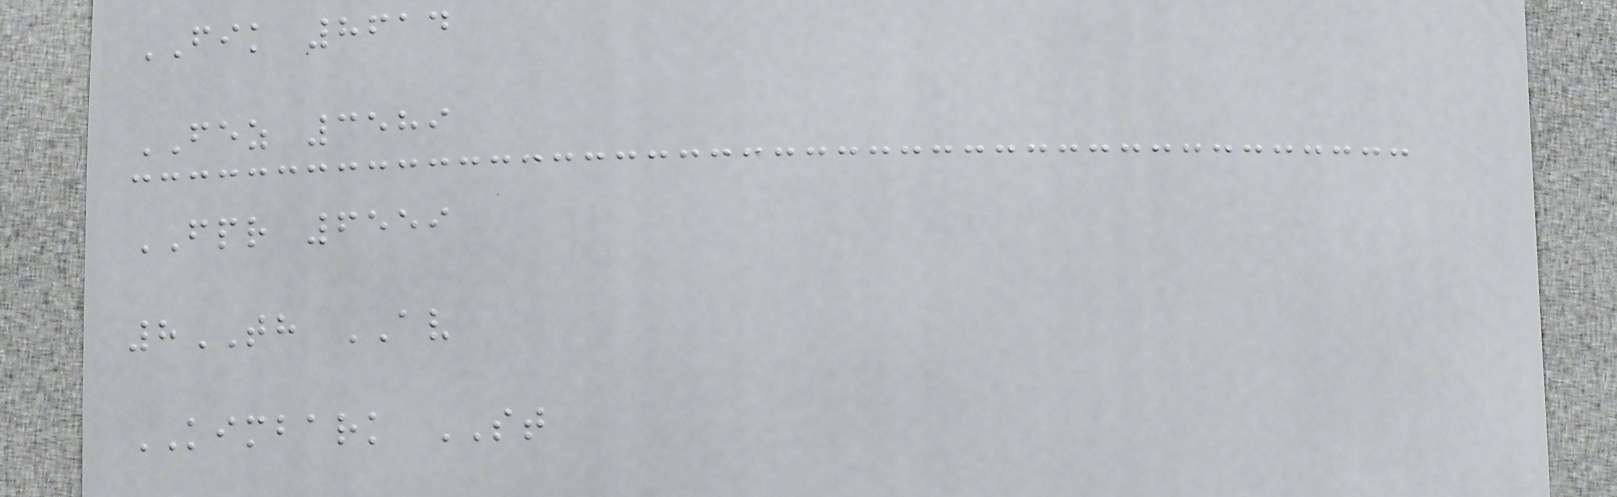FIK 8614
FEZ 3589
FPR 6559
8TH AV
KIMBARK ST
